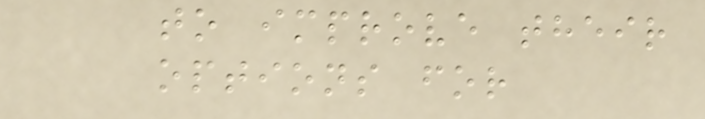to improve their
options for
